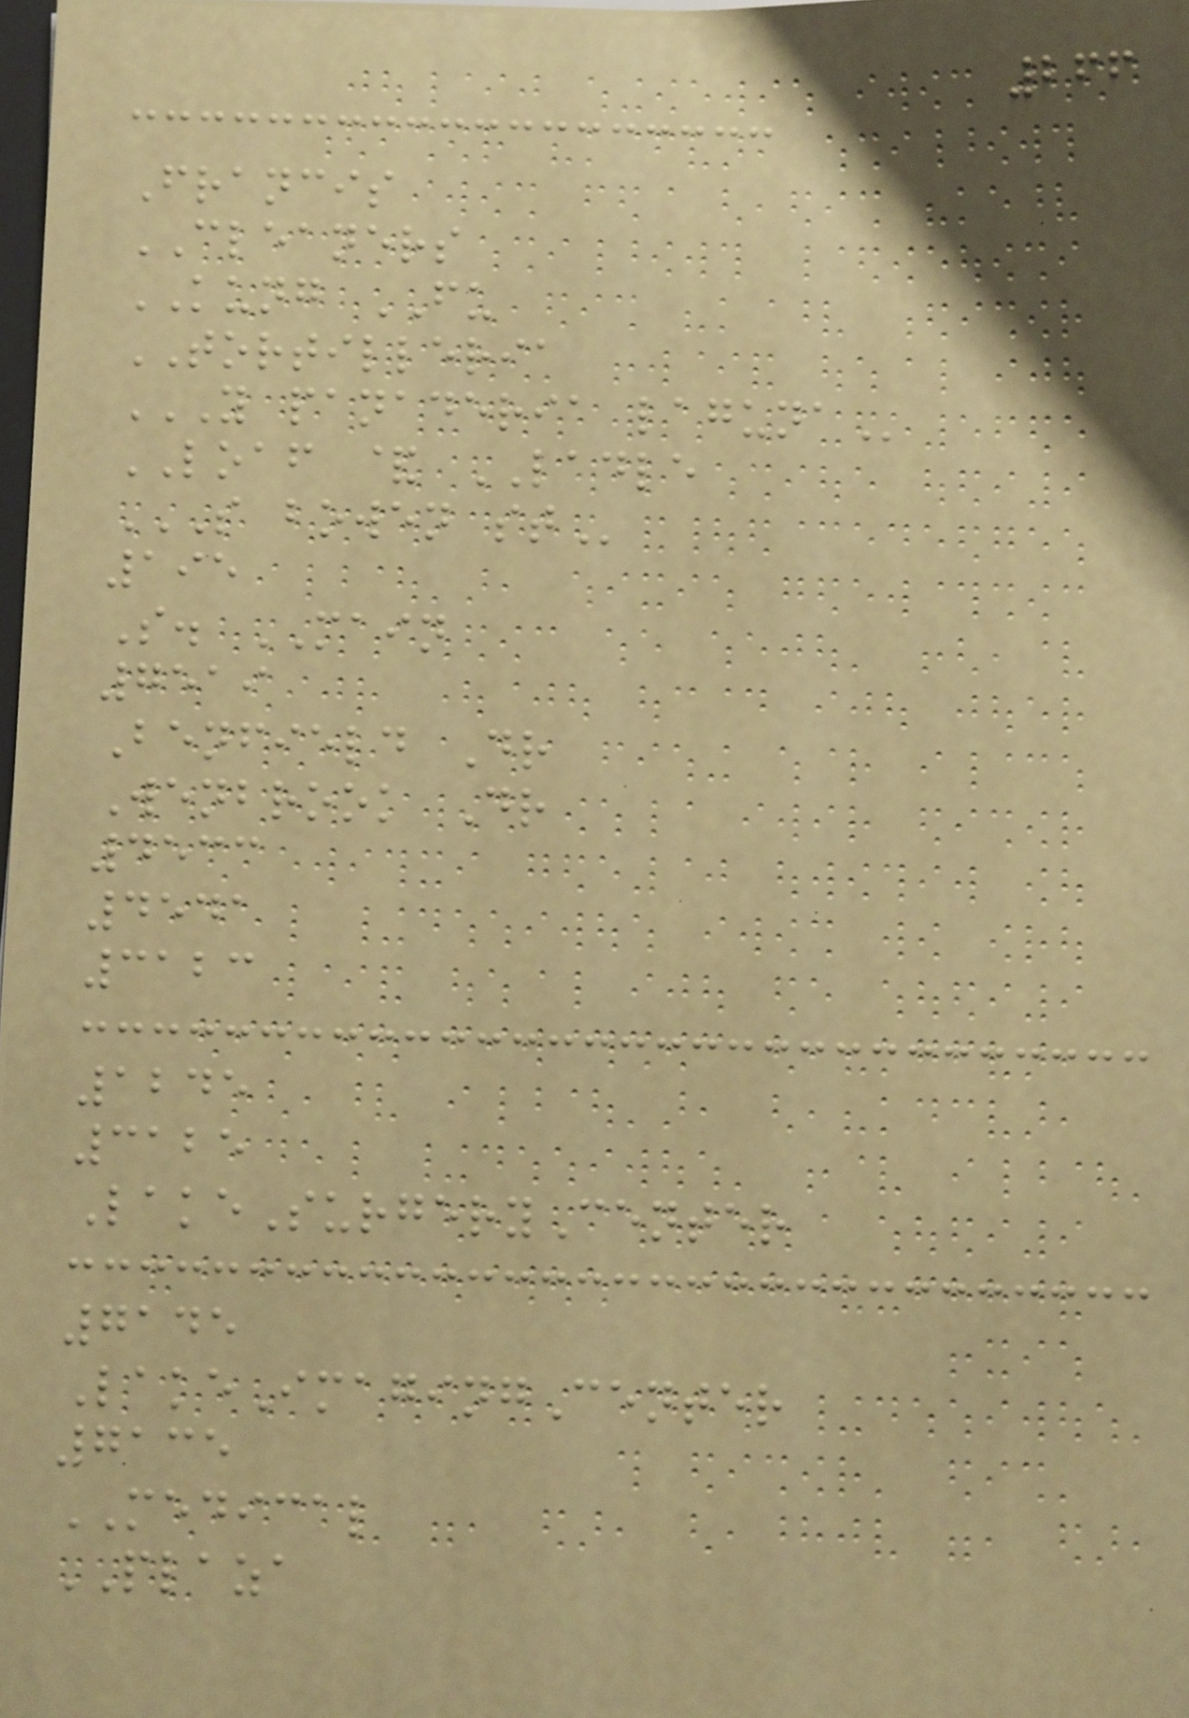266
Francis
CLEANERS
KUNG FU
TORTILLERIA
Y PANADERIA LAGUNA
LOAF & LADLE
S BOWEN ST
195
S. MAIN
7519
Benfield Dr
Wenbrook Dr
4533
4541
3123
1245
3125
LakeSurgeryCenter
7145
LakeImagingCenter
7135
MEDICAL
PLAZA
